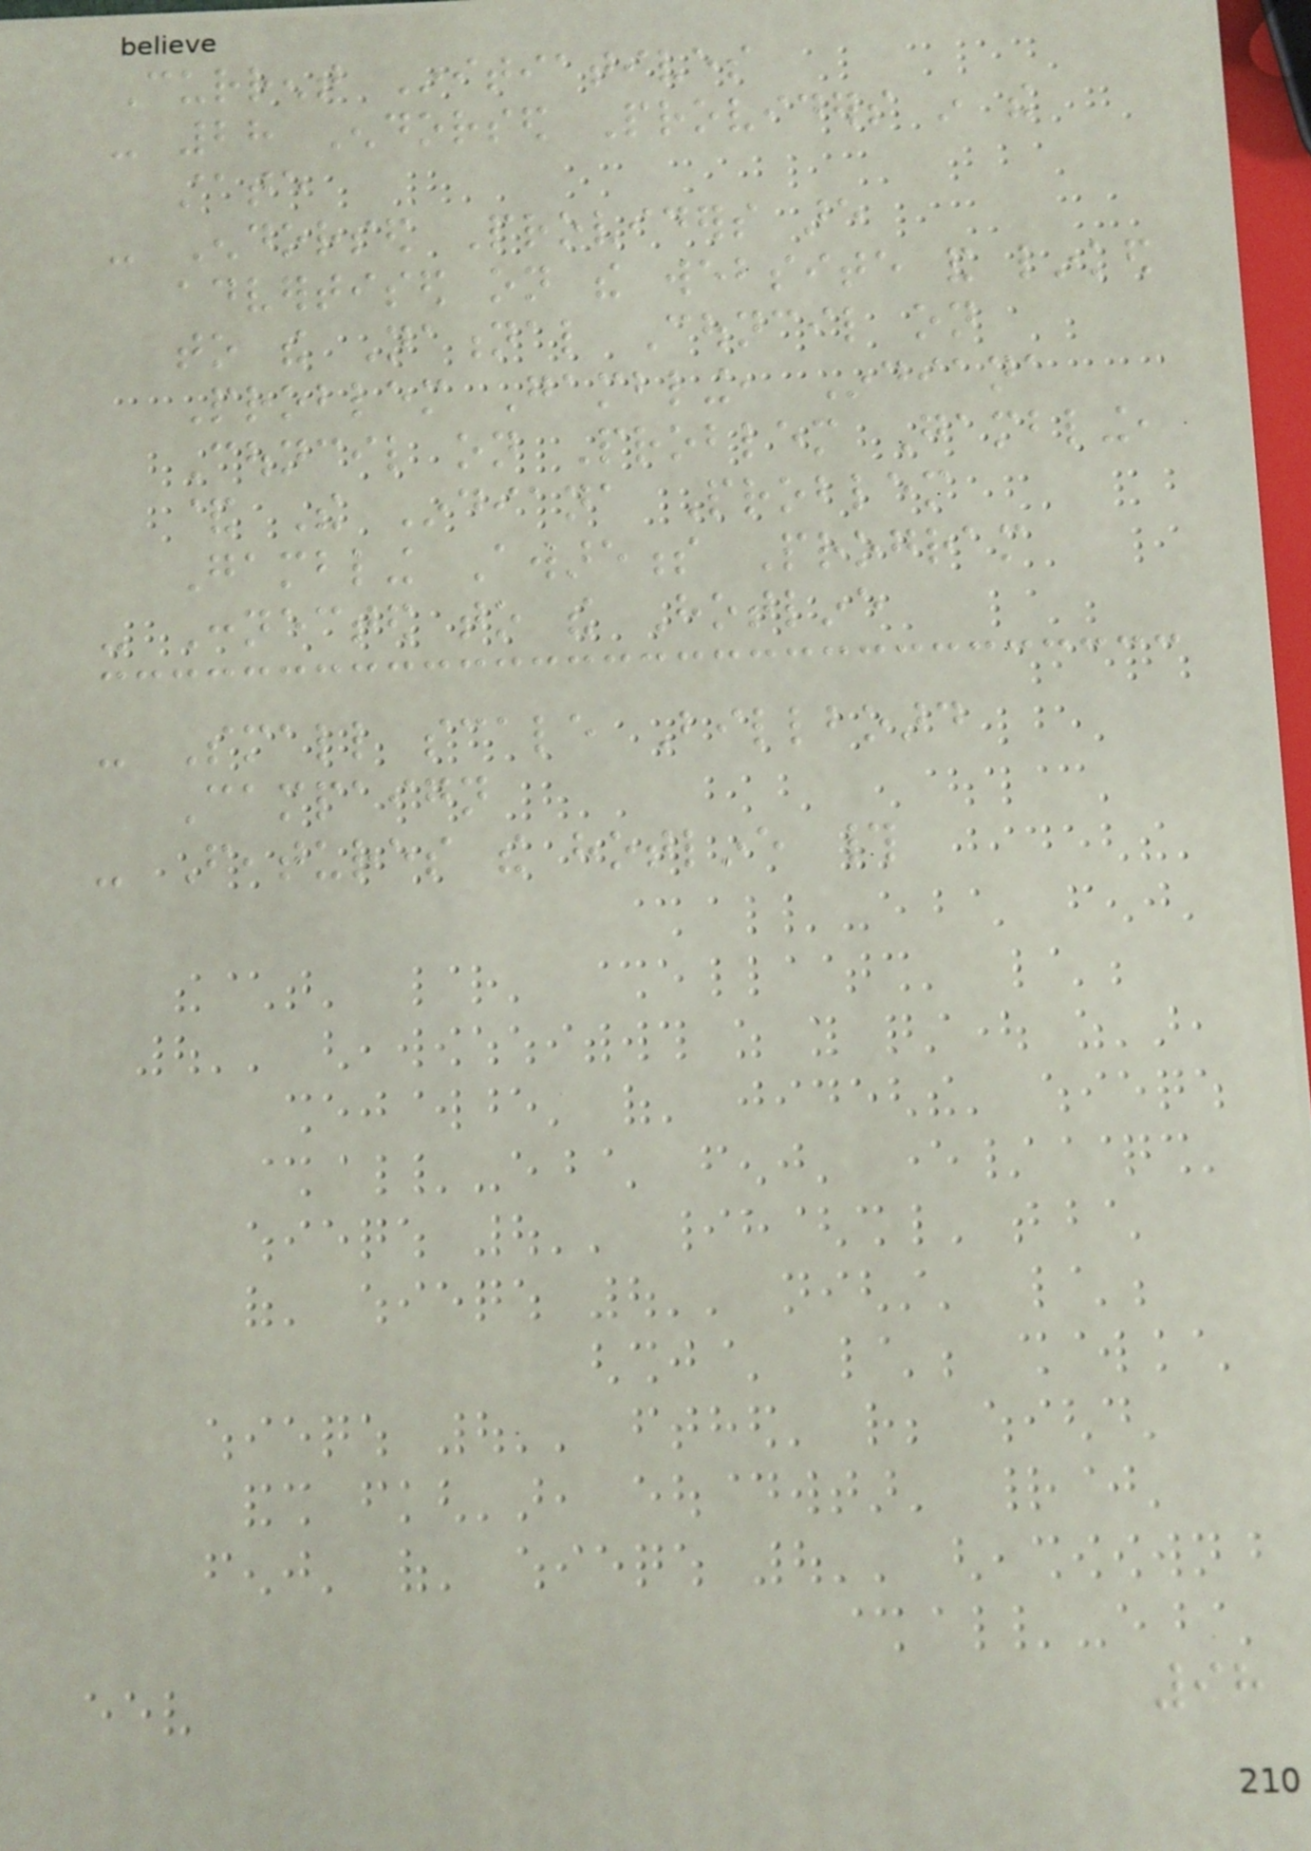Current Initiatives
- 28 Endorsed Providers in the
state
- Endorsed Providers are
advertised on the website and linked
to the National Council on
Problem Gambling, Indiana
Council on Problem Gambling,
& The Indiana Problem
Gambling Awareness Program
- Connected to the Hotline
- Small scale Billboard
Campaign
- Features the hotline #
98
